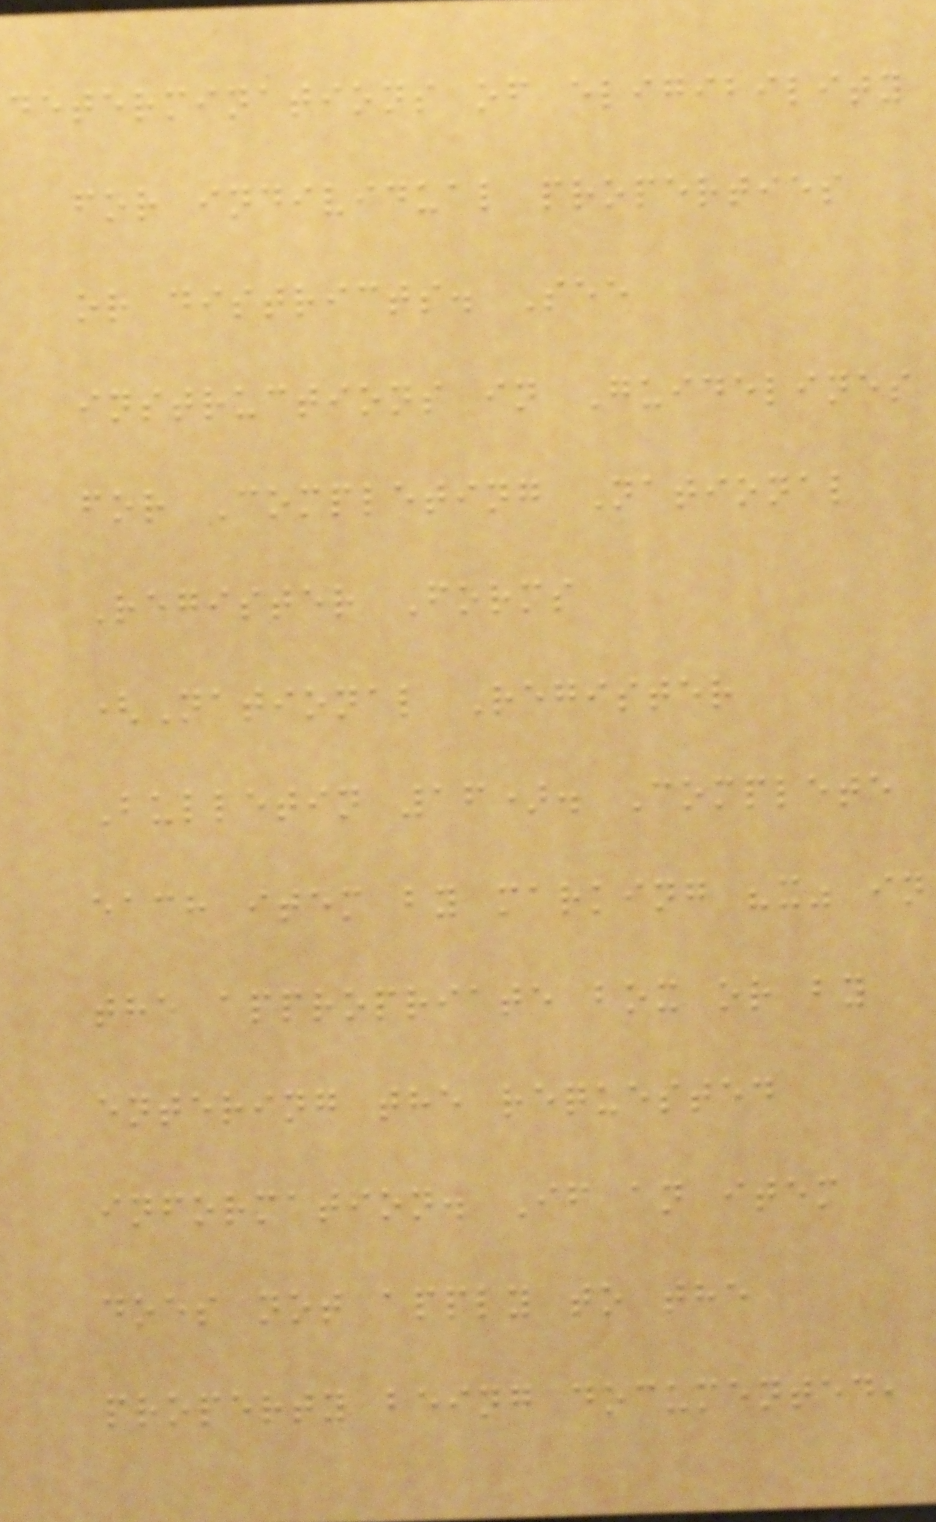determinations of eligibility
for individual properties
or districts. See
instructions in Guidelines
for Completing National
Register Forms
(National Register
Bulletin 16). Complete
each item by marking "x" in
the appropriate box or by
entering the requested
information. If an item
does not apply to the
property being documented,
